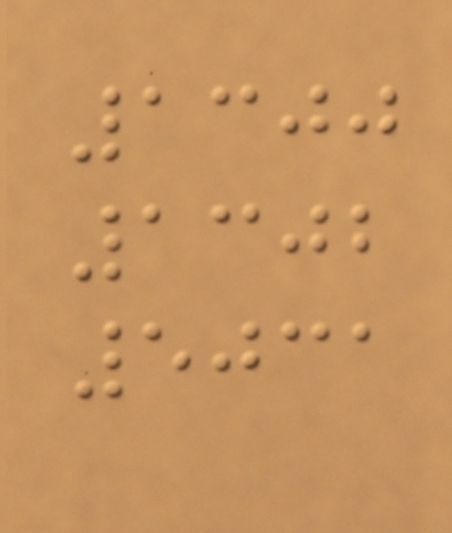1300
1302
5031
